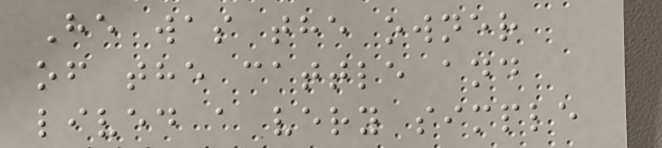He was the owner
of the cattle and
lived a very simple
